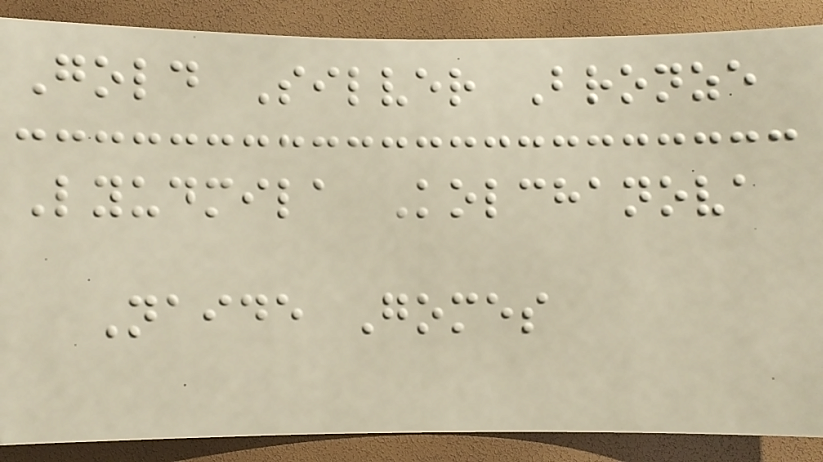Gold Silver Bronze
Lyudmila Kolchanova
Naide Gomes
